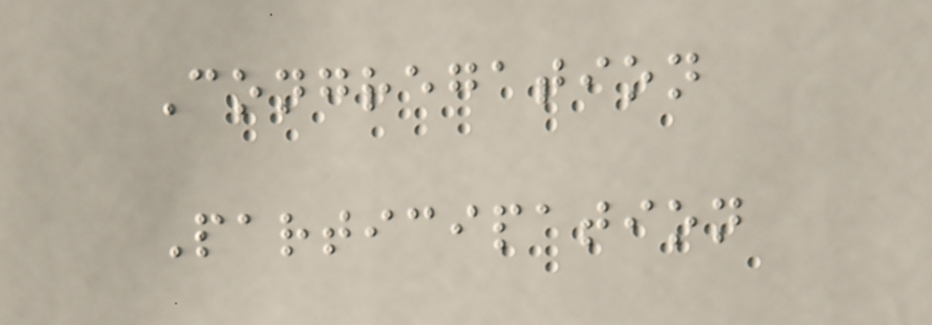Congregation
Participation
